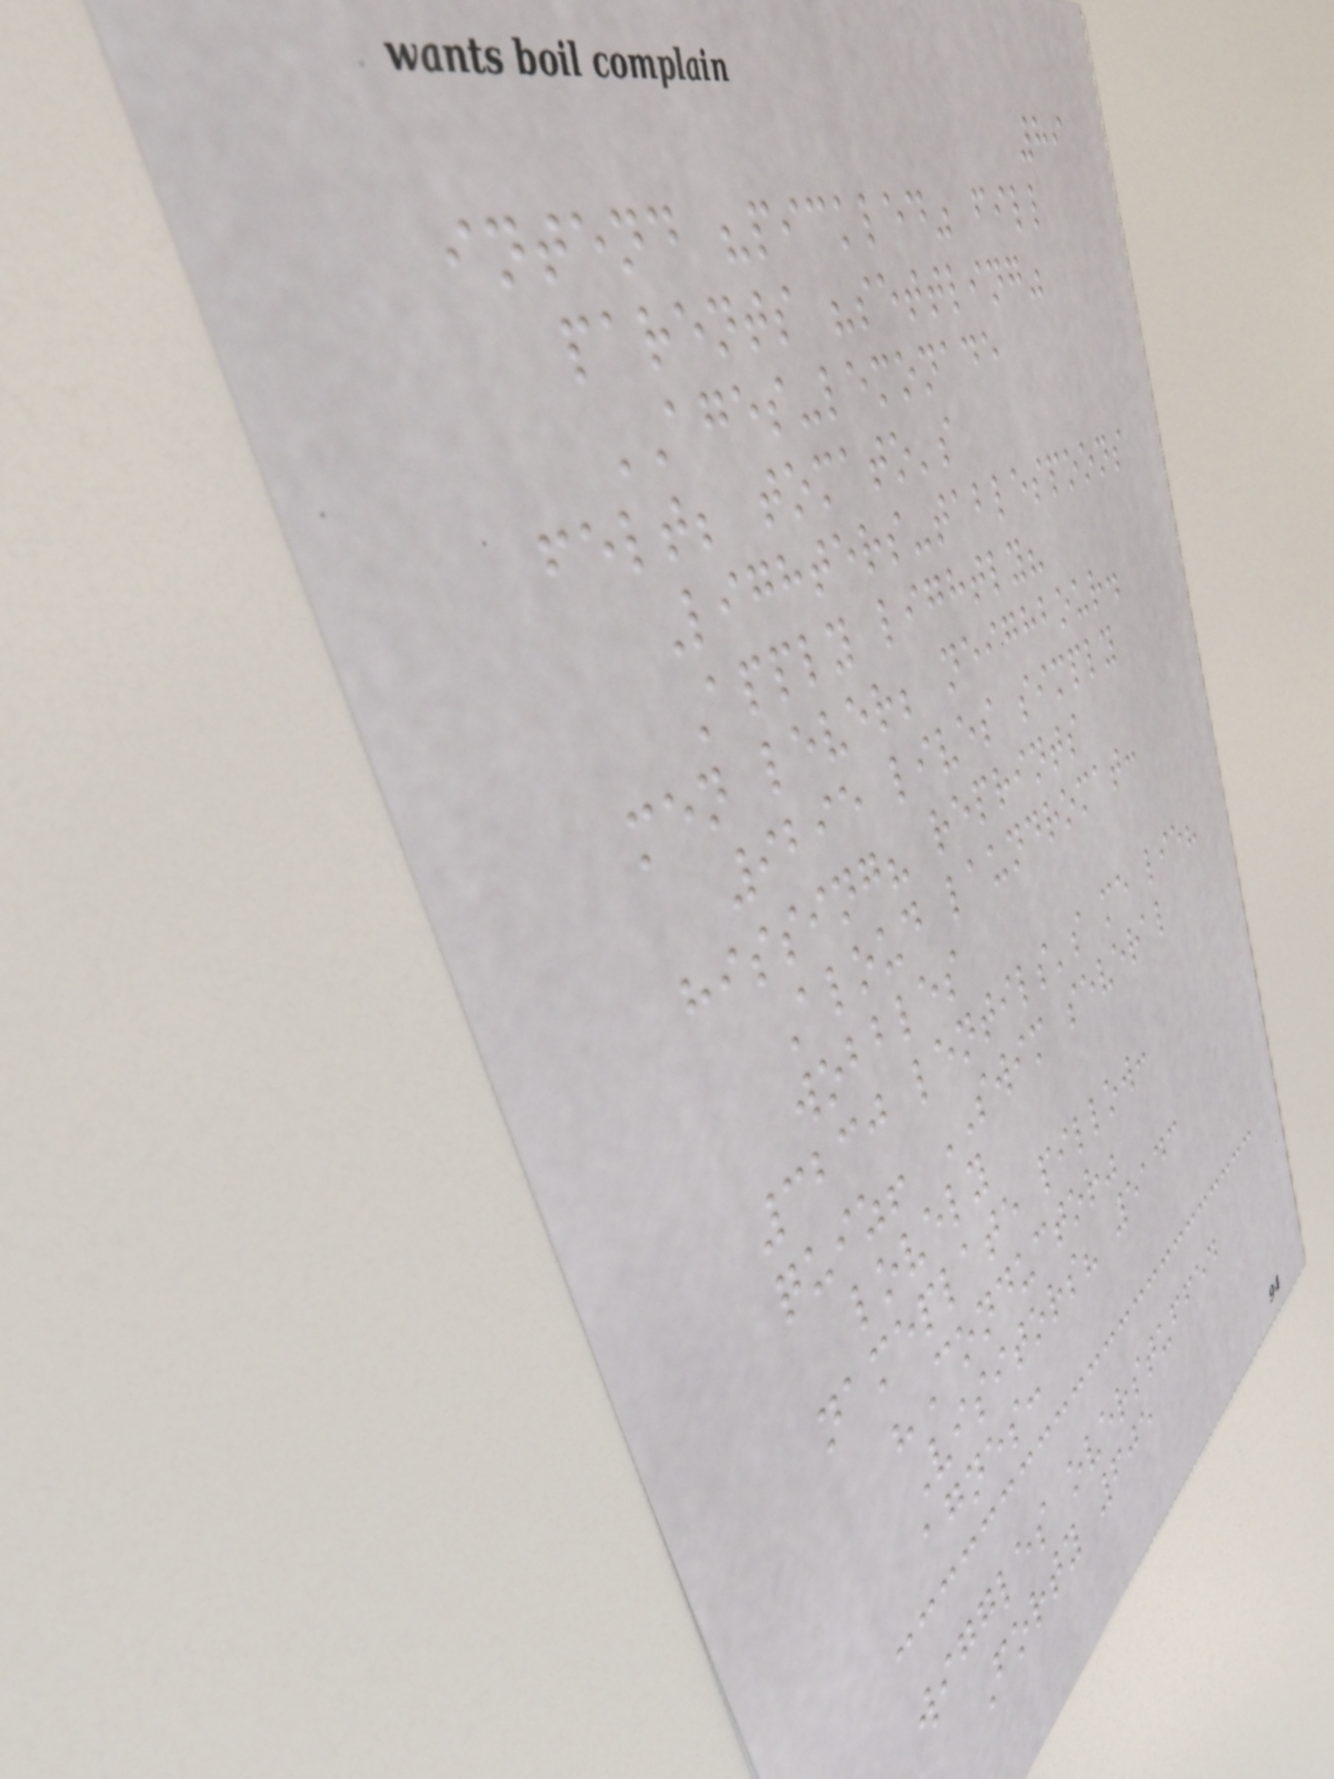89
intend "pickled" fill
parents "settling"
AGES-lemonade
felt; tomato's
Lighters-tablespoons
Apply lightly?
men lever; neighbour.
9295 lives simply
hissing? reprints
Aloud laundromat:
wobbles
3230 lentils's me lie?
quiz! SWIM several
lovely
nameplate pillow:
"Conductor"
Visitors? 5143
agnes:
wiggles overstuffed
Forty 605
